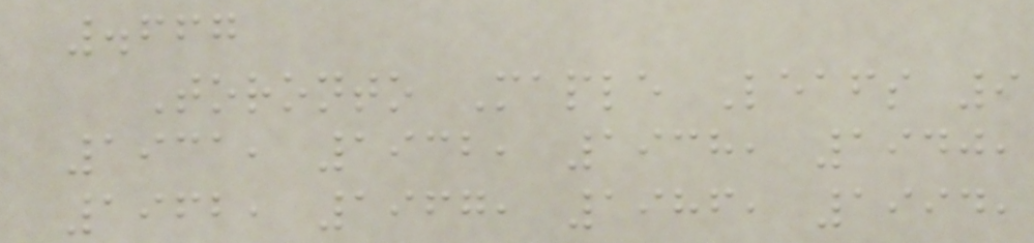.667
Toronto Maple Leafs 9
1931, 1932, 1938, 1940,
1962, 1967, 1986, 1994,
